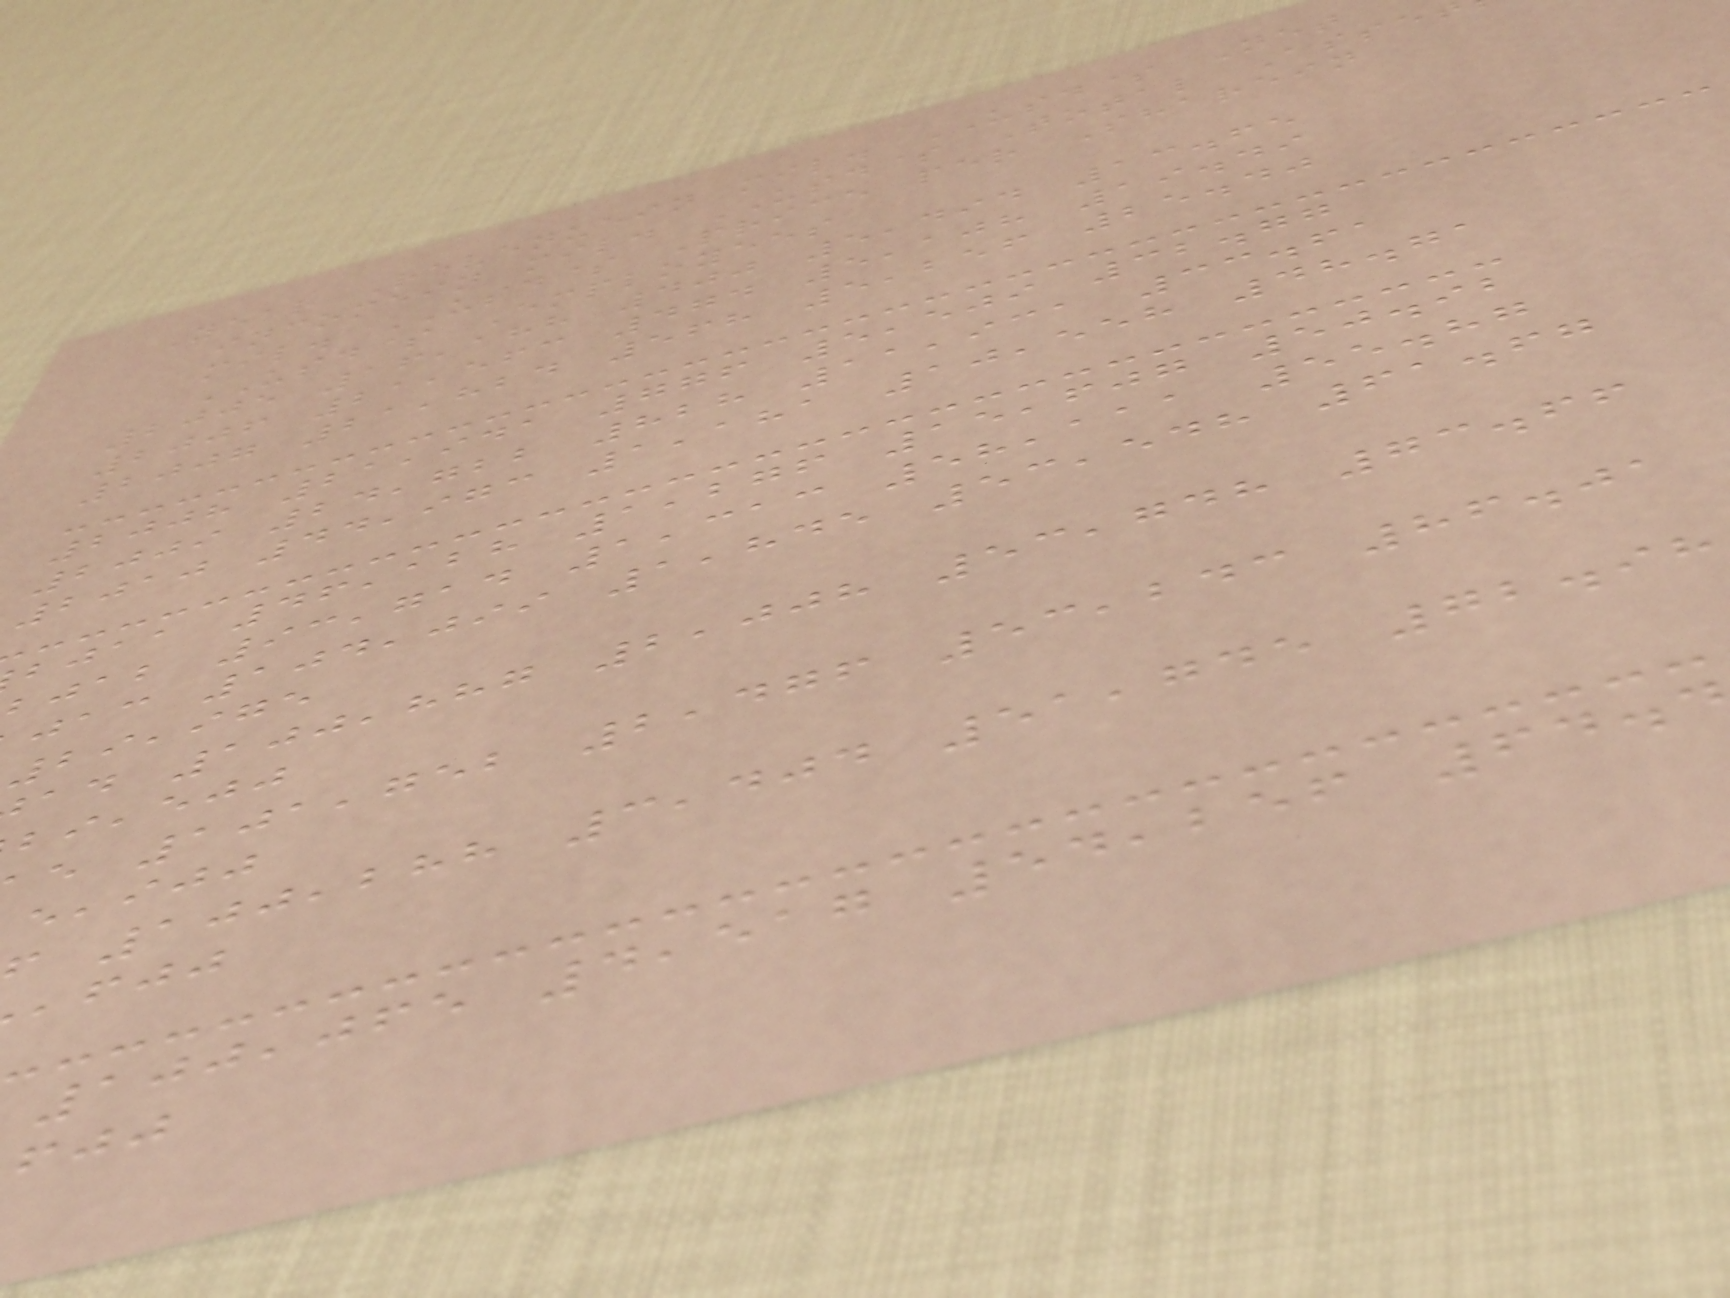Year Revenuein mil. USD$ Net
incomein mil. USD$ Total Asse
mil. USD$ Price per Sharein
USD$ Employees
2005 16,188 400 5,494 13.65
2006 21,563 474 5,108 19.49
2007 21,824 568 5,256 25.40
2008 21,941 776 5,509 32.77
2009 24,722 828 11,931 33.61
2010 44,973 1,181 10,558 48.71
bjaa 46,128 1,276 15,607 50.92
bjab 93,714 1,313 58,111 55.87
jac 104,099 1,845 53,548 61.67
29,975
ad 100,887 2,008 53,748 73.66
,ejj
e 101,752 2,476 53,243 86.01
,ijj
100,288 3,404 51,745 72.98
,fjj
100,065 4,517 54,256 64.
